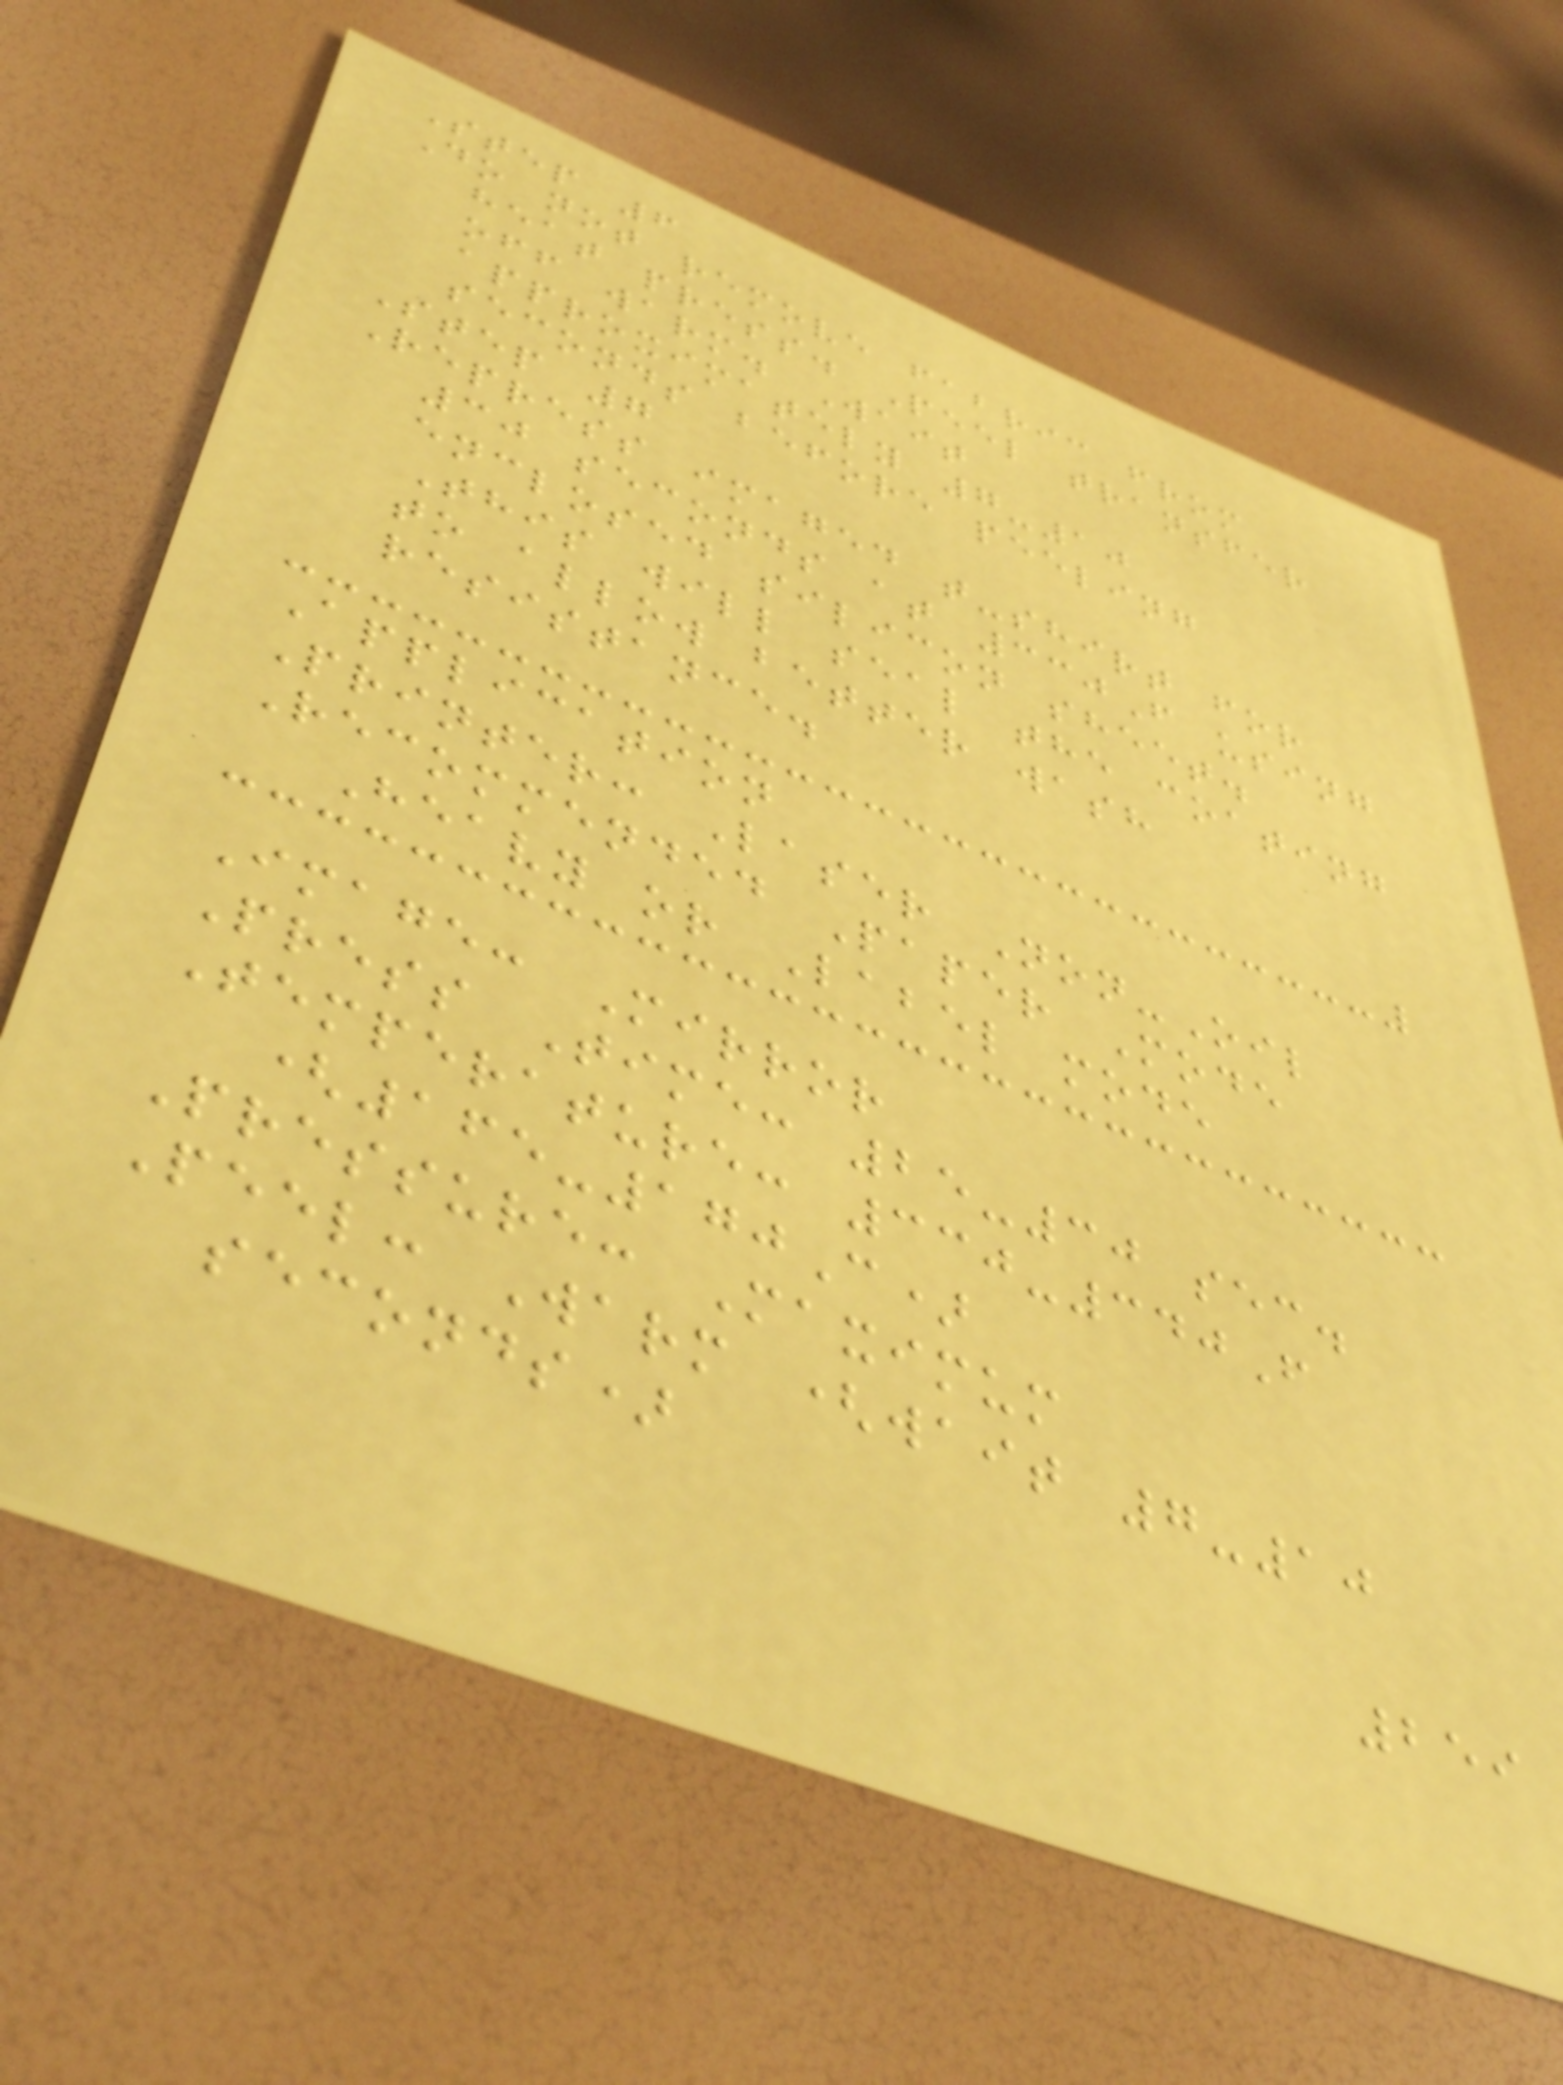Step 6
Do not remove fabric from
heat press. Peel transfer
off warm. Wait
approximately 7-10
seconds before peeling
Step 7
Repress imaged t-shirt for
30 seconds at 330F using
enclosed silicon sheet.
This will seal the coating
to allow better wash
resistance.
Application
Printer: Laser Non-Oil
Recommended Paper Mode
Heavy or Label mode
Image: Mirror
Press Time: 25-30 sec.
Temperature: 330-340F
(165-170C)
Pressure: Maximum
Peel: Warm (wait 7-10
seconds)
259
